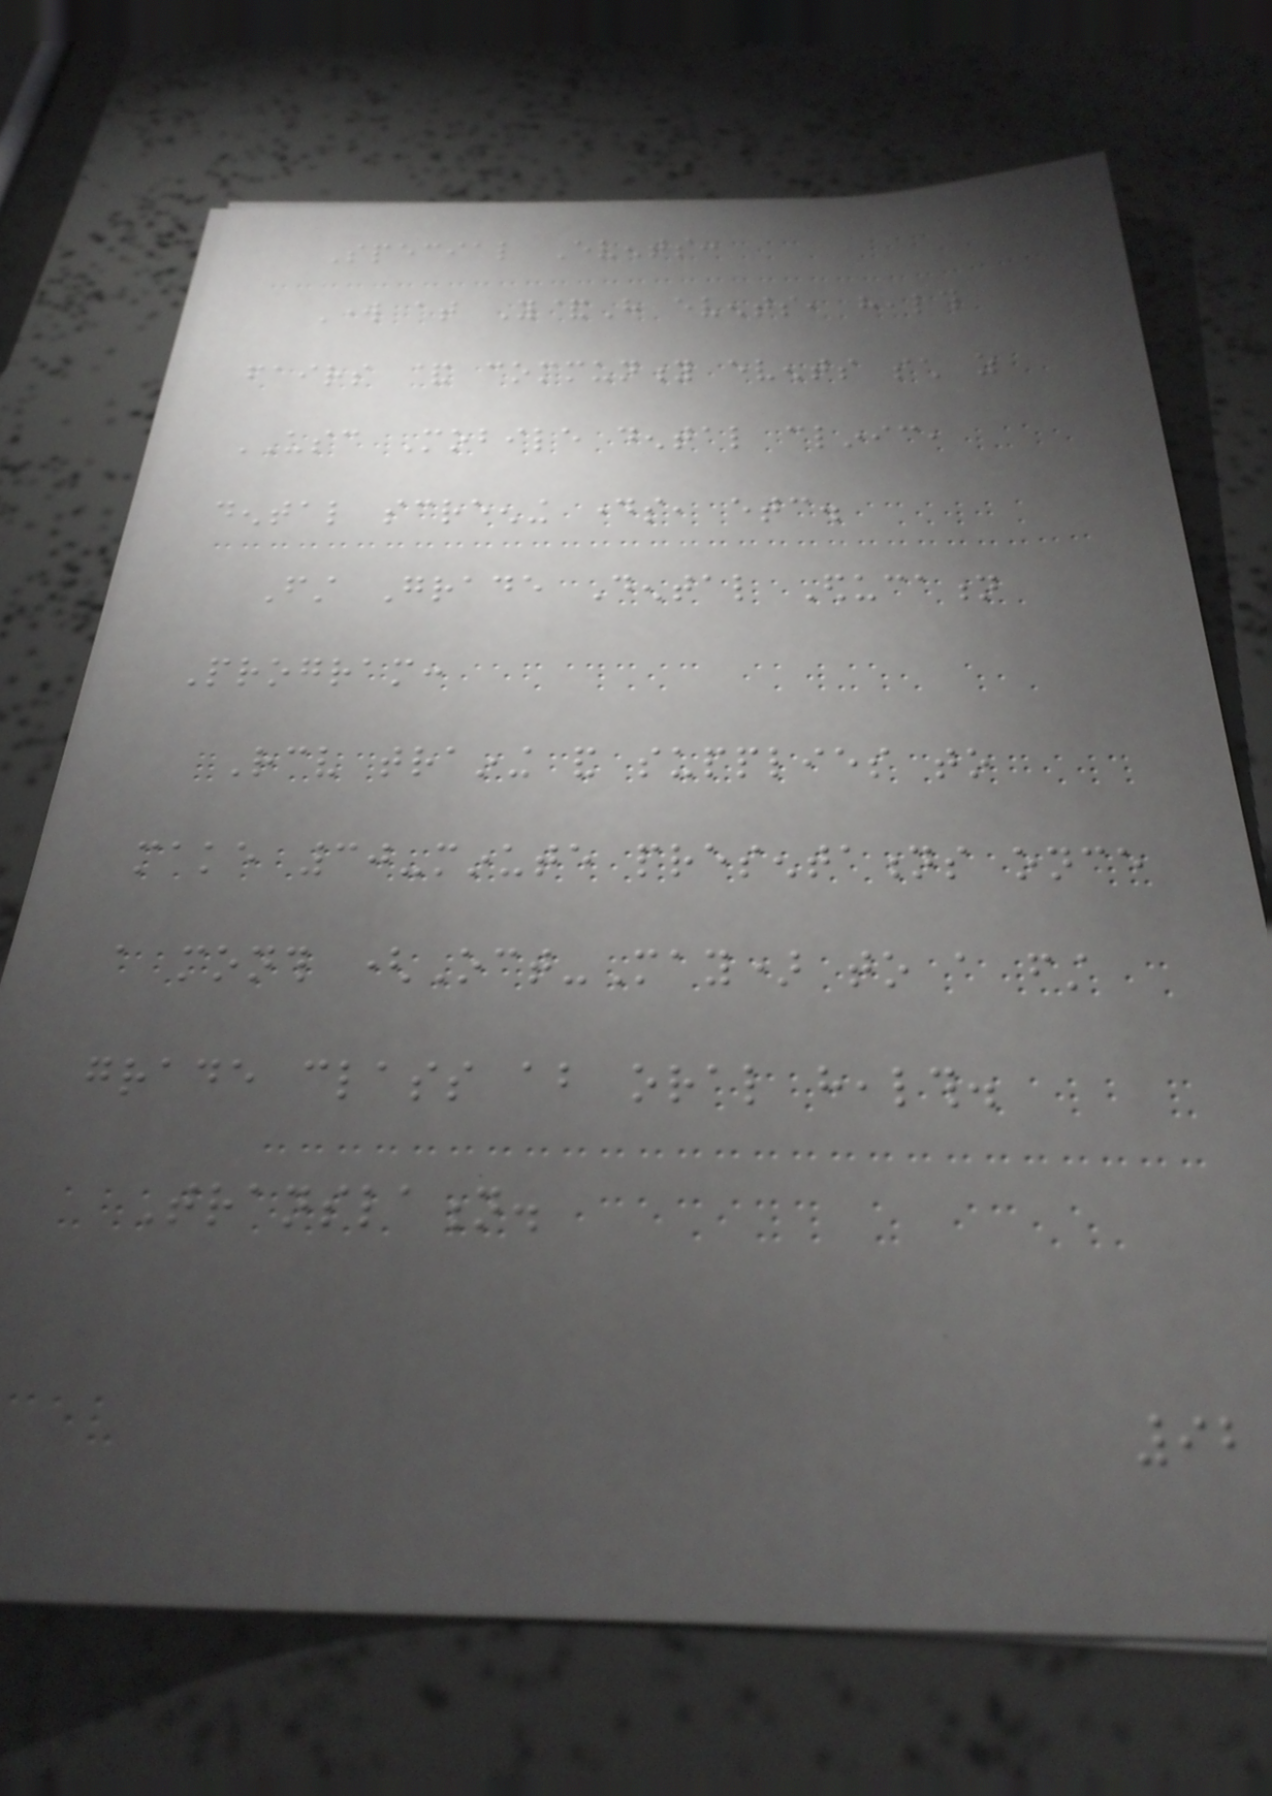Special Events:
Work at Y&H events, health
fairs & community events such as
USC Mobile dental clinic,
dental screening days, etc.
First Grade Dental Education
Program:
Receive training and supplies to
make 30-minute presentations once
a month (Oct-May) to a first
grade class about oral health.
Translation.
92
